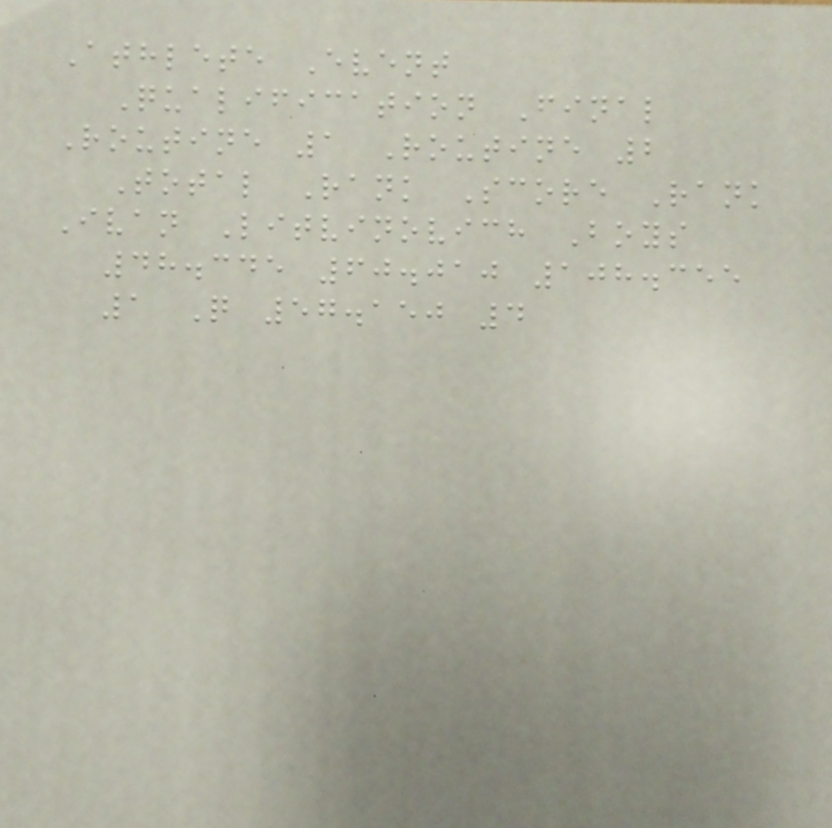Athlete Event
Qualification Final
Routine 1 Routine 2
Total Rank Score Rank
Ivan Litvinovich Boys
48.345 60.010 108.355
1 Q 57.150 4
